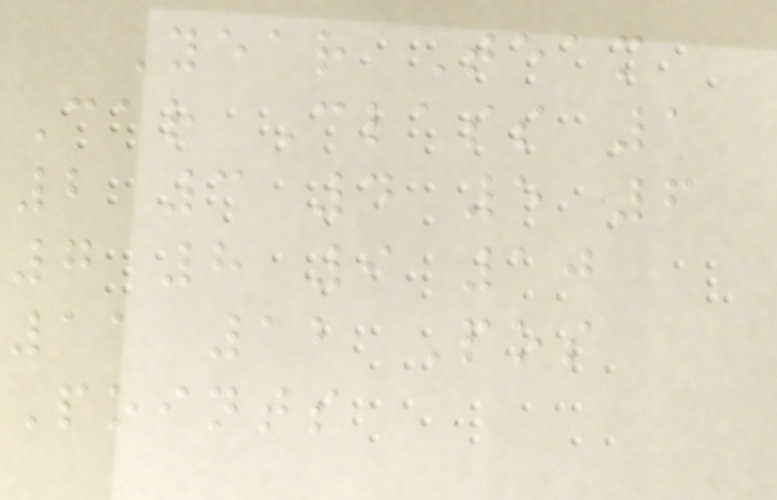Year Team
Car Class 1
2 3 4 5 6
7 8 9 10
11 12 Pos
Points
